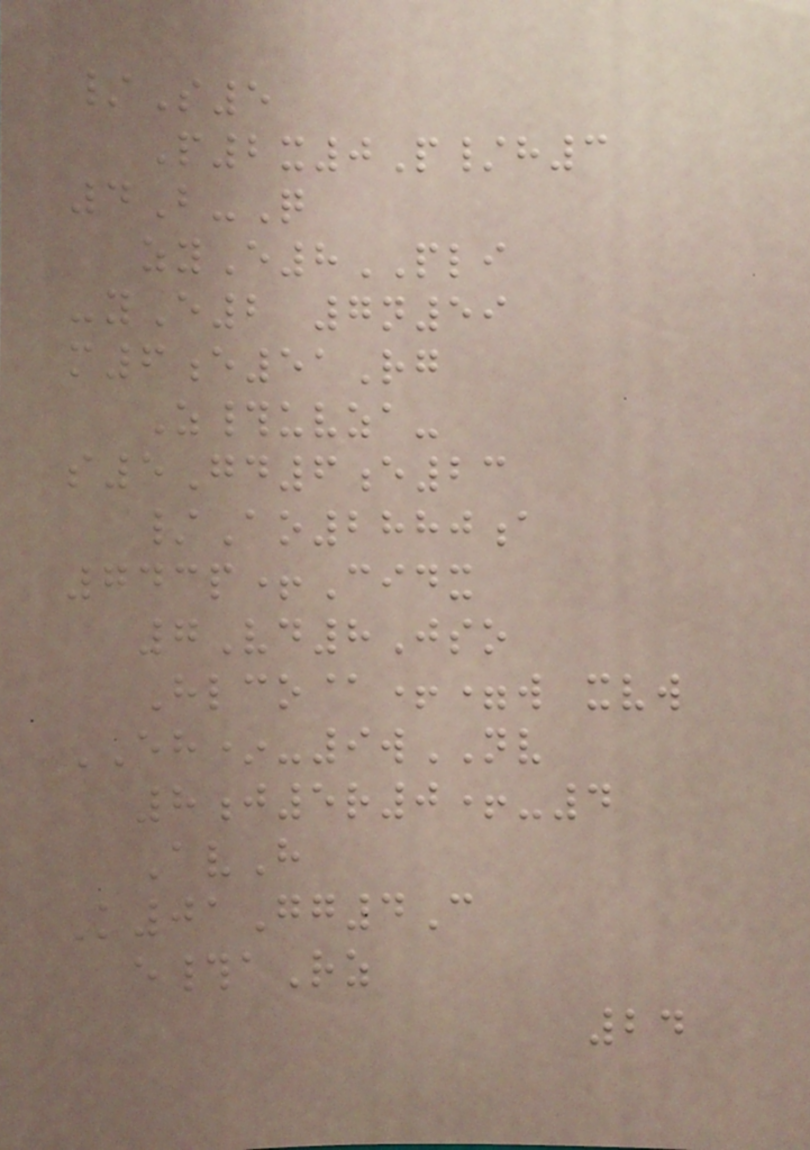/S5
P2x0P/h3
4B-Q
zyE8PLI
-yE2 7n59
m6e51Rg
Z#uvza-
s5Gd6e23
/Ao2880a
743p+Cidx
7Vd8Jso
Hlco@+=w xvw
EH*-9wNV
8j5r0+-4
AvH
K01Gg4C
e#aRz
24
